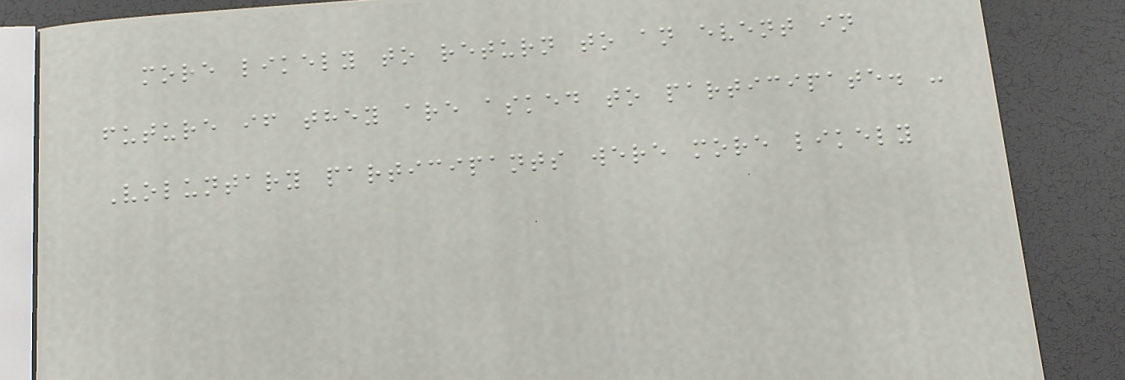more likely to return to an event in
future if they are asked to participate. -
Voluntary participants were more likely
